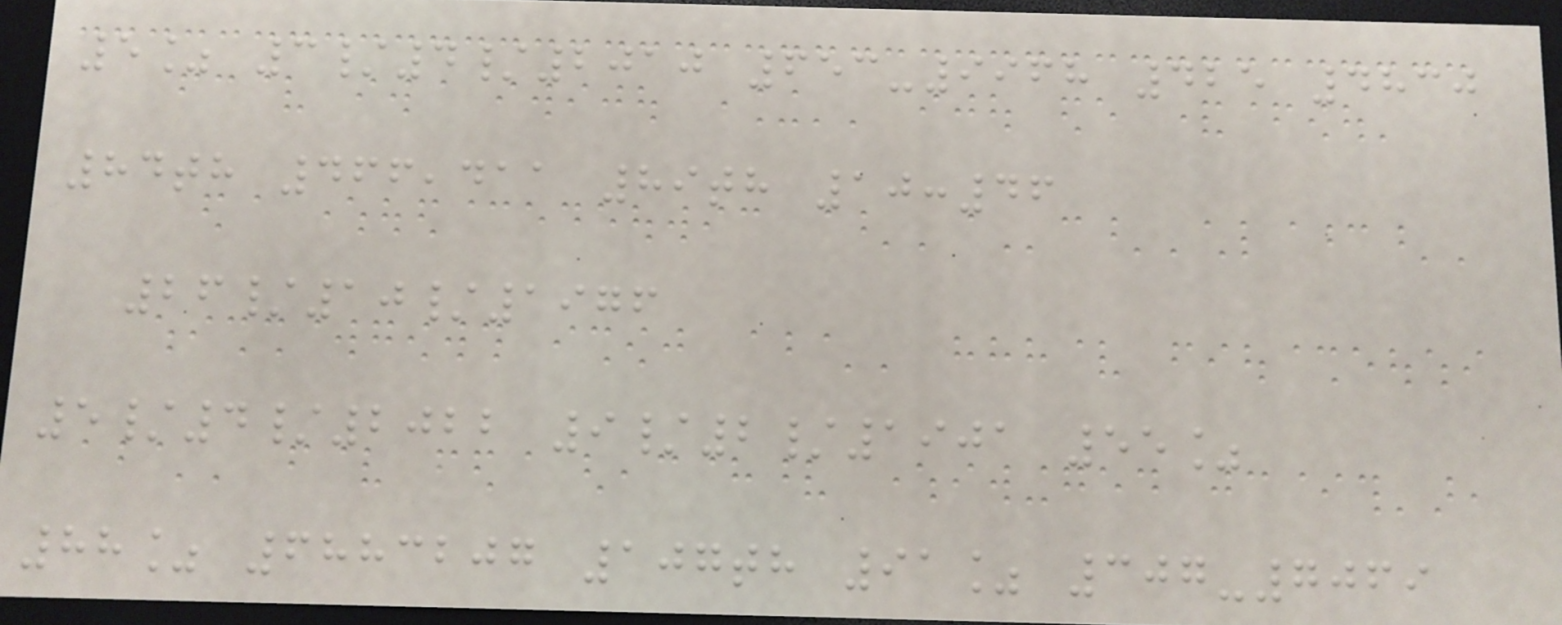5% 3/4/2010 653-9968 425 4830
84th 466,411 89th 10:46
26/10/1976
5/4/2022 9/2/1901 55%
88% 6883207 107th 91% 307-7069
